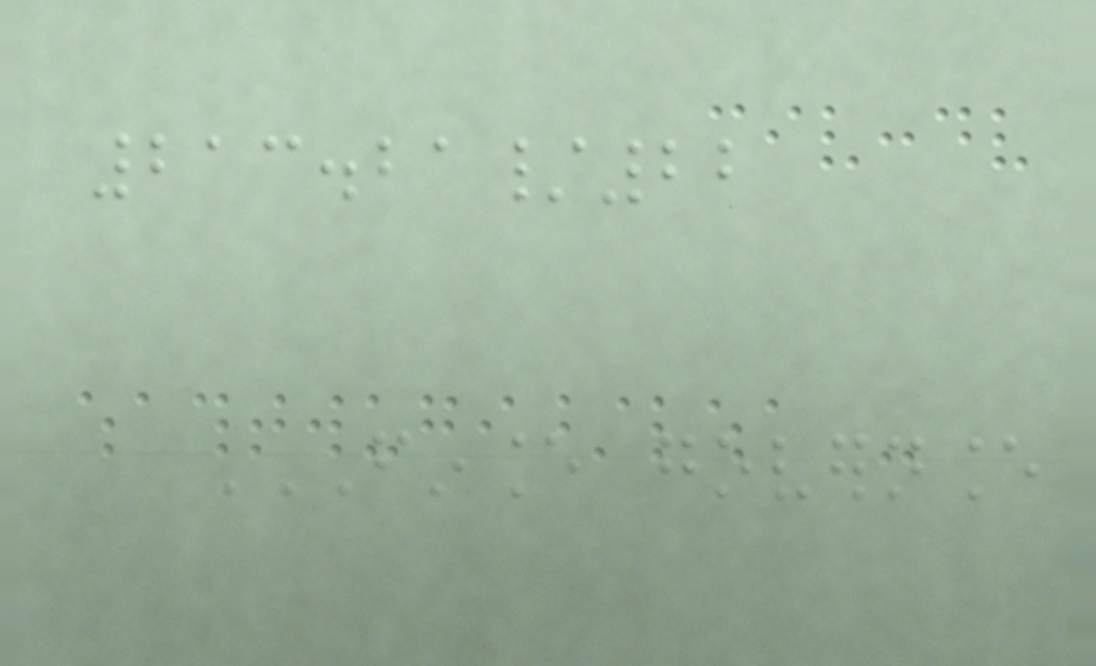213.21/22
FINANCE GOVERNANCE
